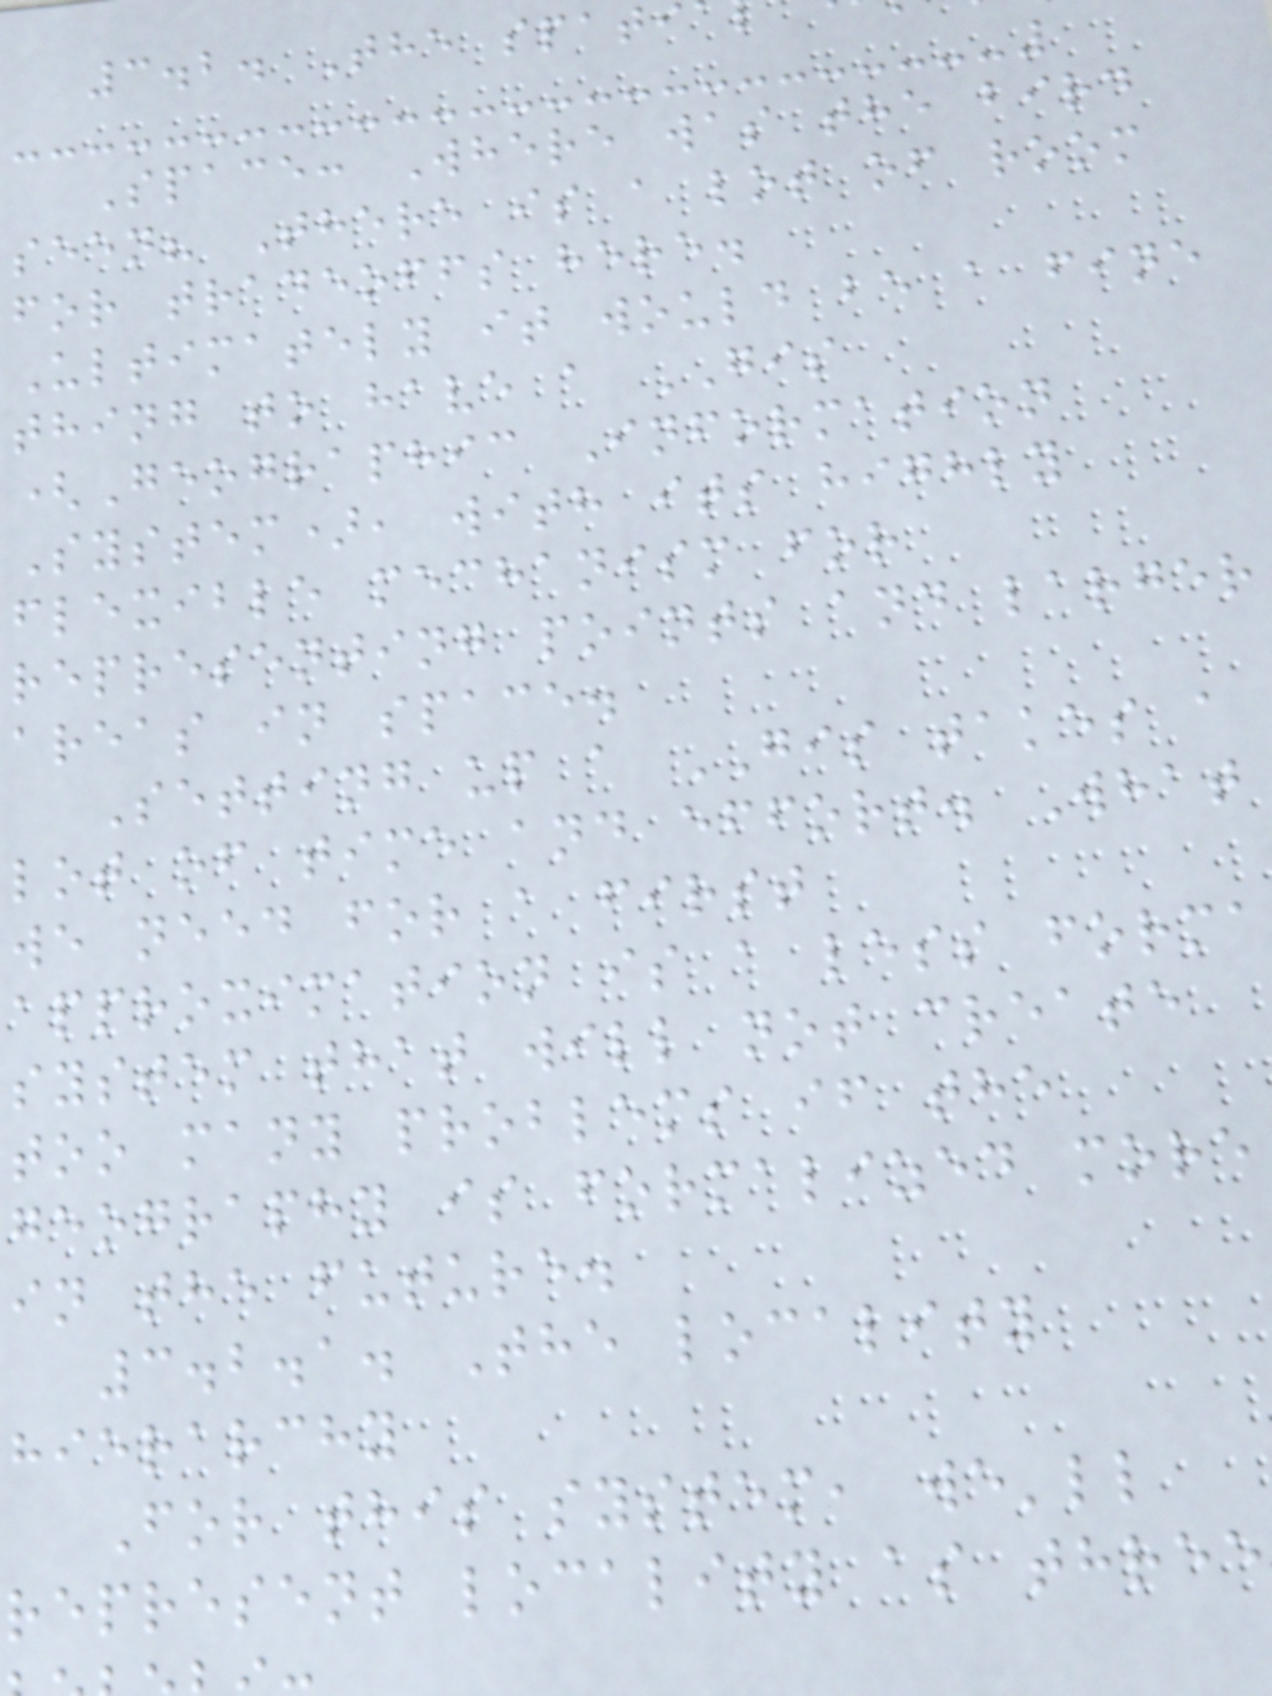3.2. The spati
Space: Where was the bird
seen? There is a lot of room
for tradeoffs here.
Ultimately it would be a fine
thing to have a GIS
(Geographic Information
System), with its highly
flexible mechanism for
representing points and larger
areas in space.
Setting up a GIS takes a
lot of time and effort. What
we need for a first
approximation is a less forma
system that will not create
too many problems if the
geography is formalized more
in the future.
3.2.1. The locality
hierarchy
For this system, we'll
represent locality as three
